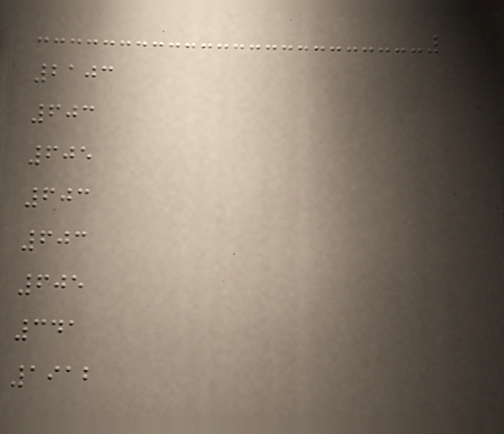2103
603
605
603
603
605
341
1912
